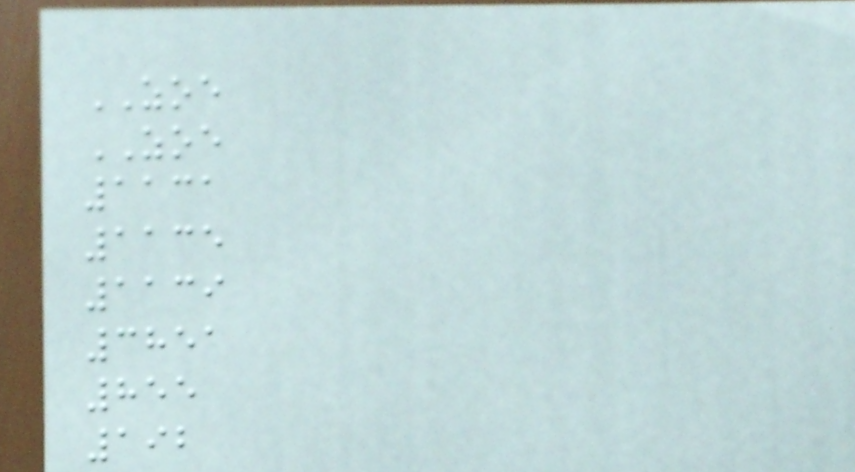ZOE
ZOE
1131
1135
1139
3851
855
192
